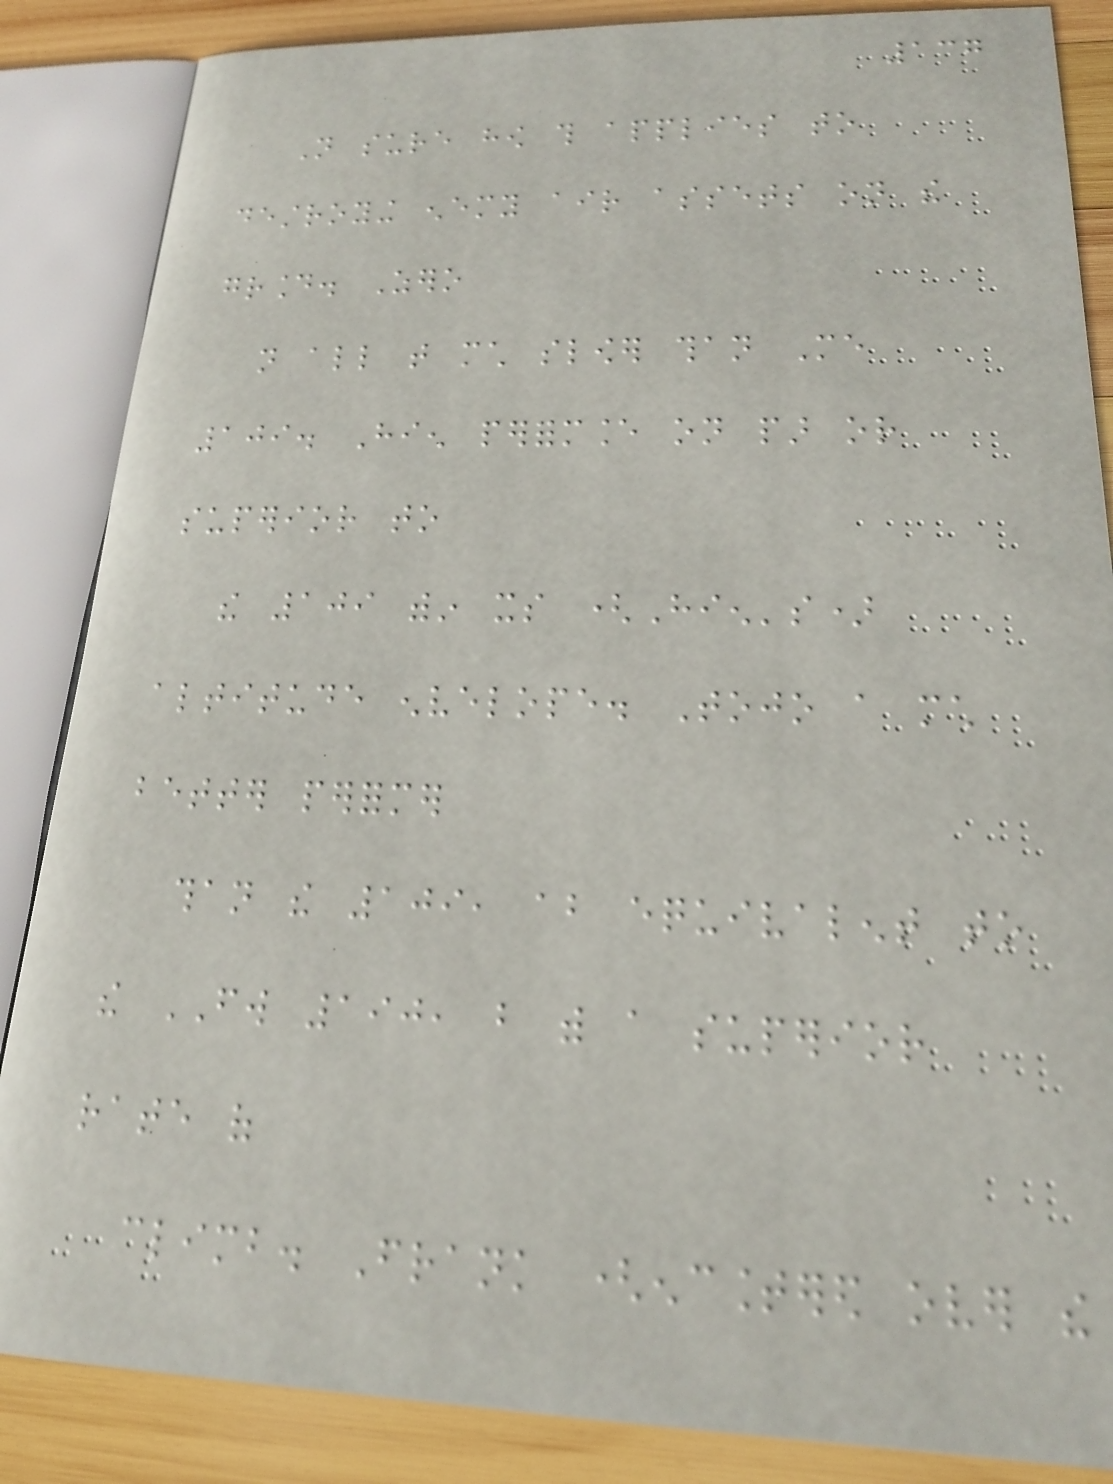137
Not sure how this applies to
destroying enemy air assets on the
ground. Zero
not all that much slower than Me
109. Hien performance on par or
superior to
the 109 within its (Hien's)
altitude envelope. Tojo a much
better performer
than the 109, about equivalent to
the FW 190, but with a superior
rate of
climb. Frank (encountered over the
